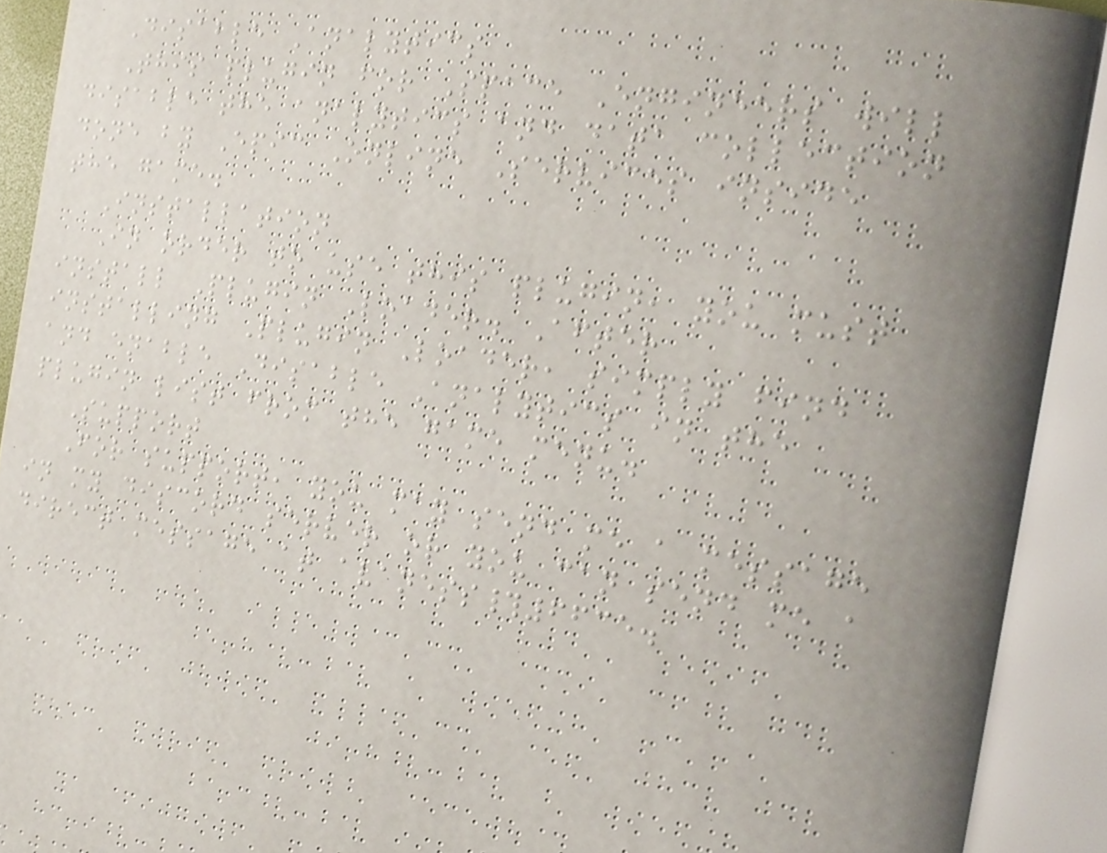Disable Analytics
This plugin for Space Engineers will
disable the analytics and data collection
done by Epic Online Services inside
the game.
Installation
In order to use this plugin, you must
install Plugin Loader. After
installing Plugin Loader, simply find
and enable Disable Analytics in the
plugin list from the game menu.
Support
For support, you may send me a message
in my discord server or you can send me a
direct message at avaness#6635.
